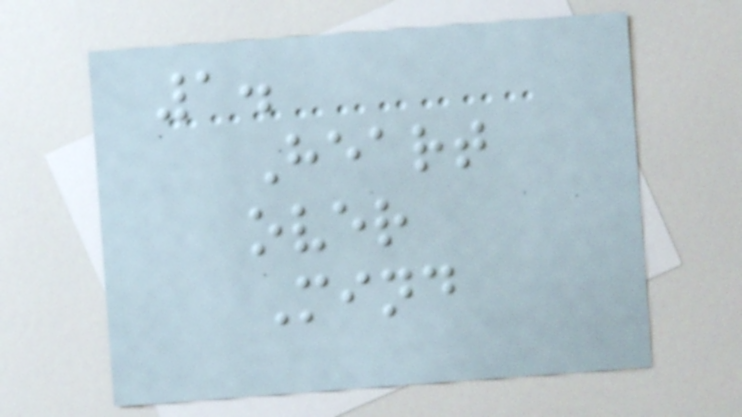1.
Heart
over
Mind
